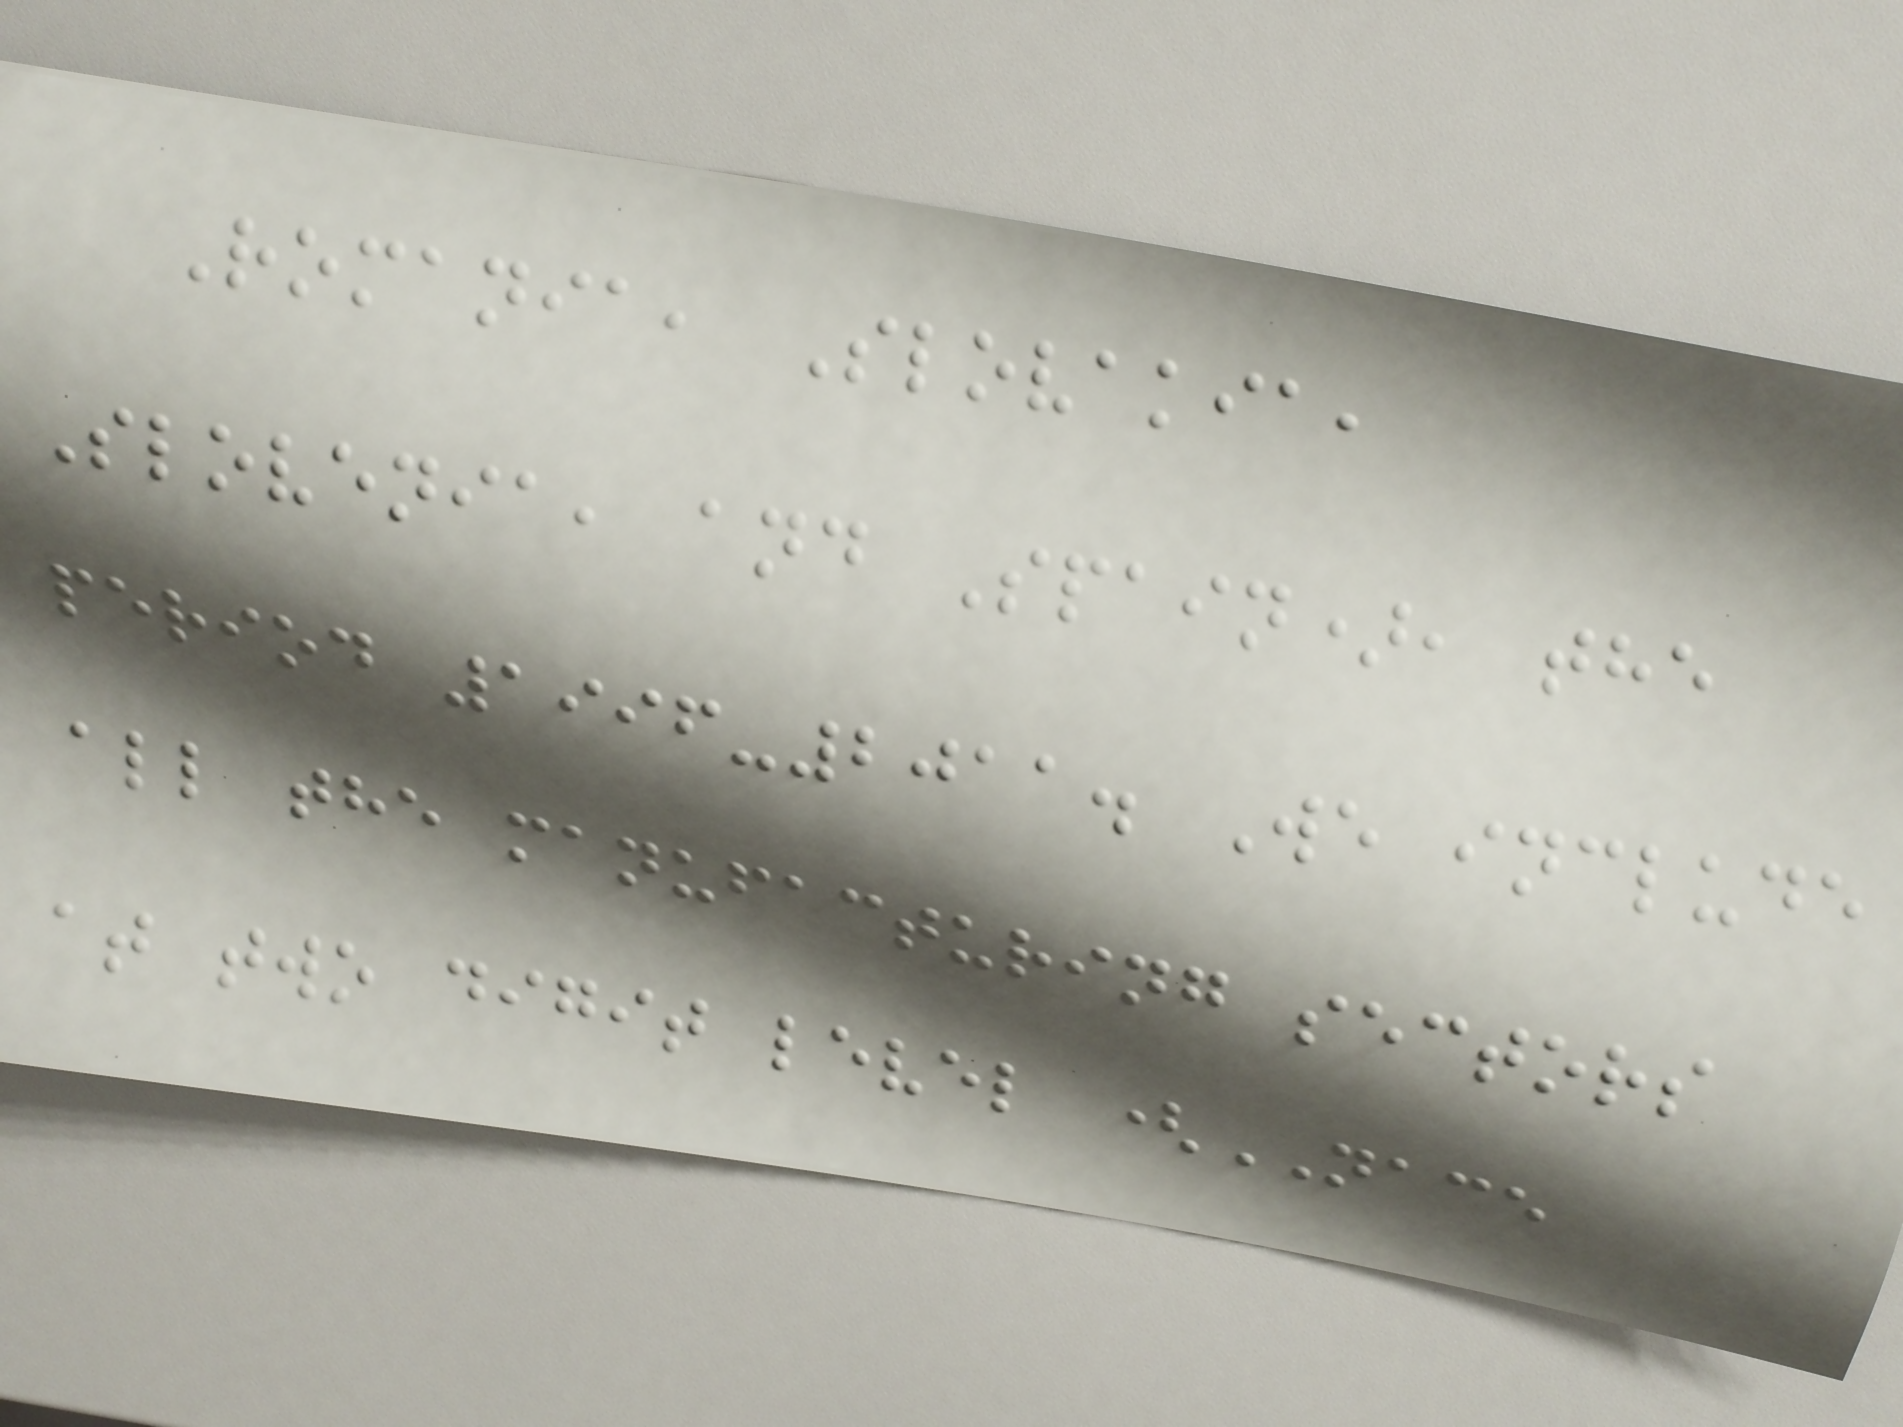Romania, Slovakia,
Slovenia, and Spain), the
period 1996-2011. We include
all the manufacturing sectors
at two digit level (NACE
